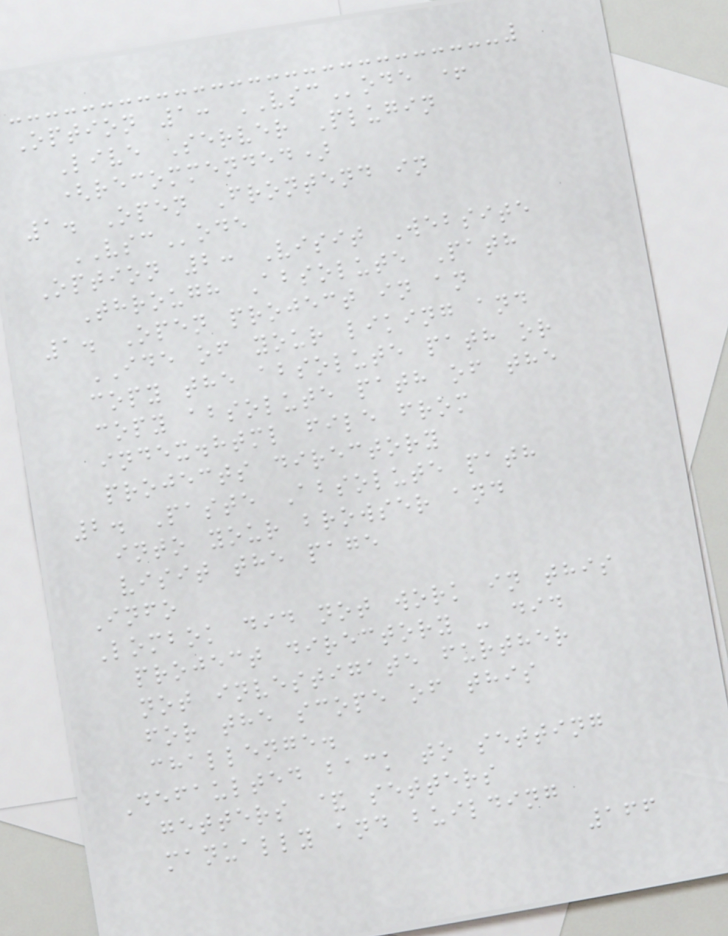Option 1: VSCode +
Live Server Plugin
(recommended)
1. Open Frontend in
VSCode
Option 2: Visit Website
Through Absolute Path
1. Open project in an
IDE of your liking and
copy the absolute path or
copy absolute path of the
index.html file from
projects directory
2. Paste Absolute path
into your browser and
visit the page
Info
Lombok did not work in this
project directory - did
not investigate further
for the scope of this
challenge.
Defaulted back to setting
getters & setters
manually and building
166
